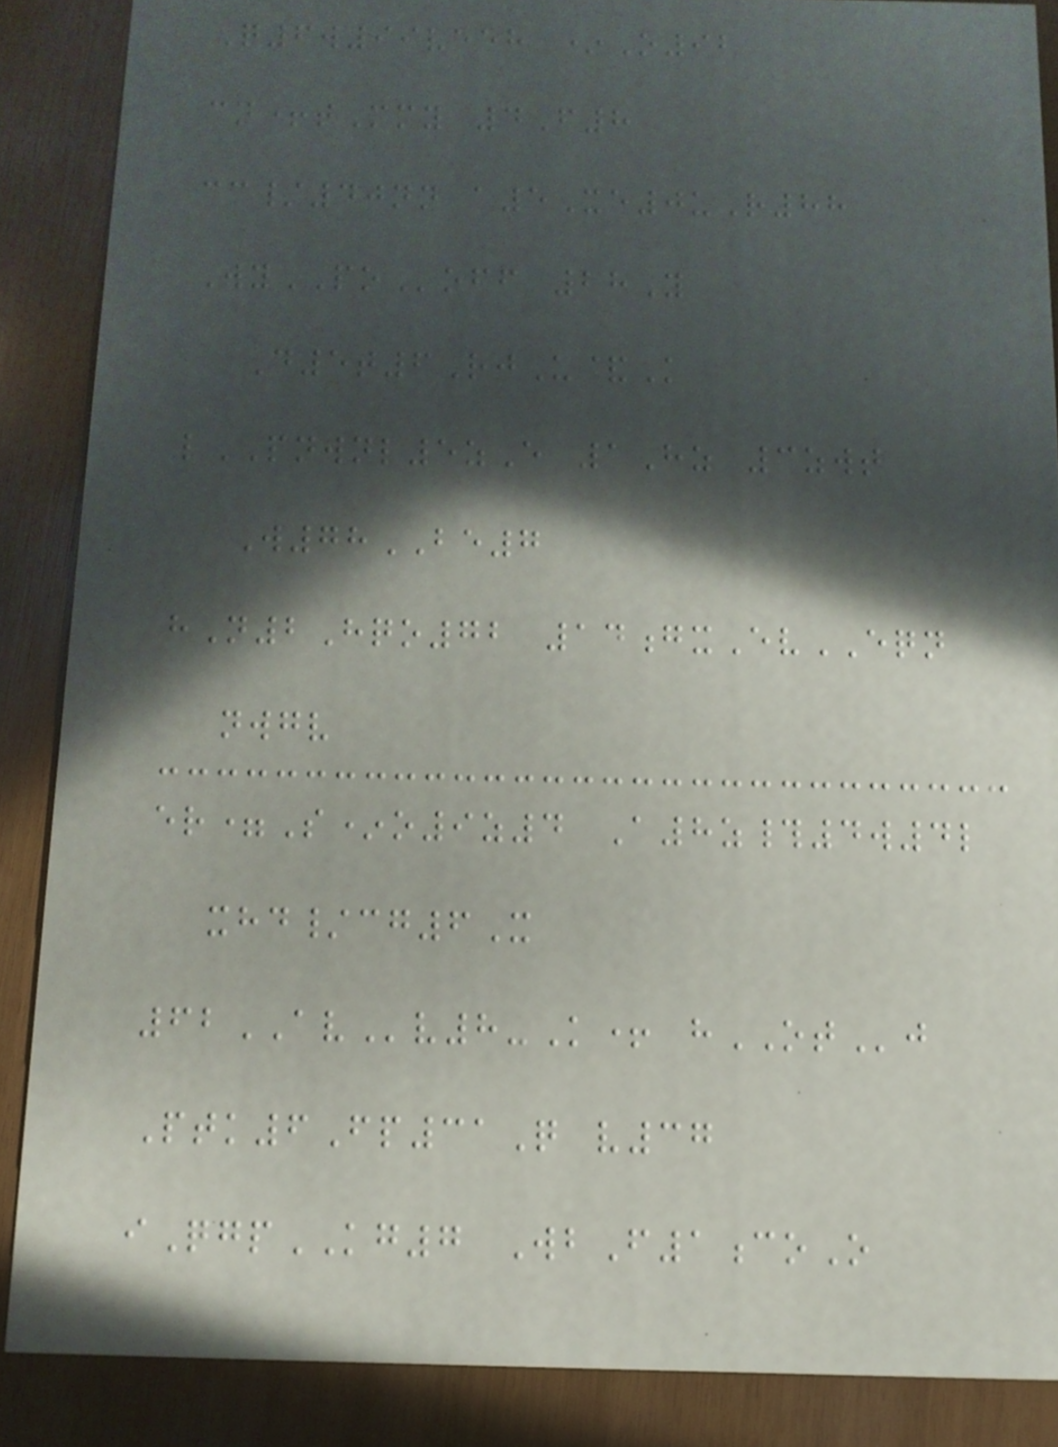Q6w99veeh *O92
cn+tMmy 4F8
cc/40nn a5Xe0uR88
WyPOoff 28Y
D5t6RjU&K
lPNWNL5zE 1Hz 3zwt
W78BE7
hN2Hqo72 14gxEvEQN
nwgv
er=S*o9z4 A8z#4w4l
xhd/cg6X
62AVv8-K+ hOTj
Ptk6Fp31Q v37
iQgpKG7 WbF1coO
